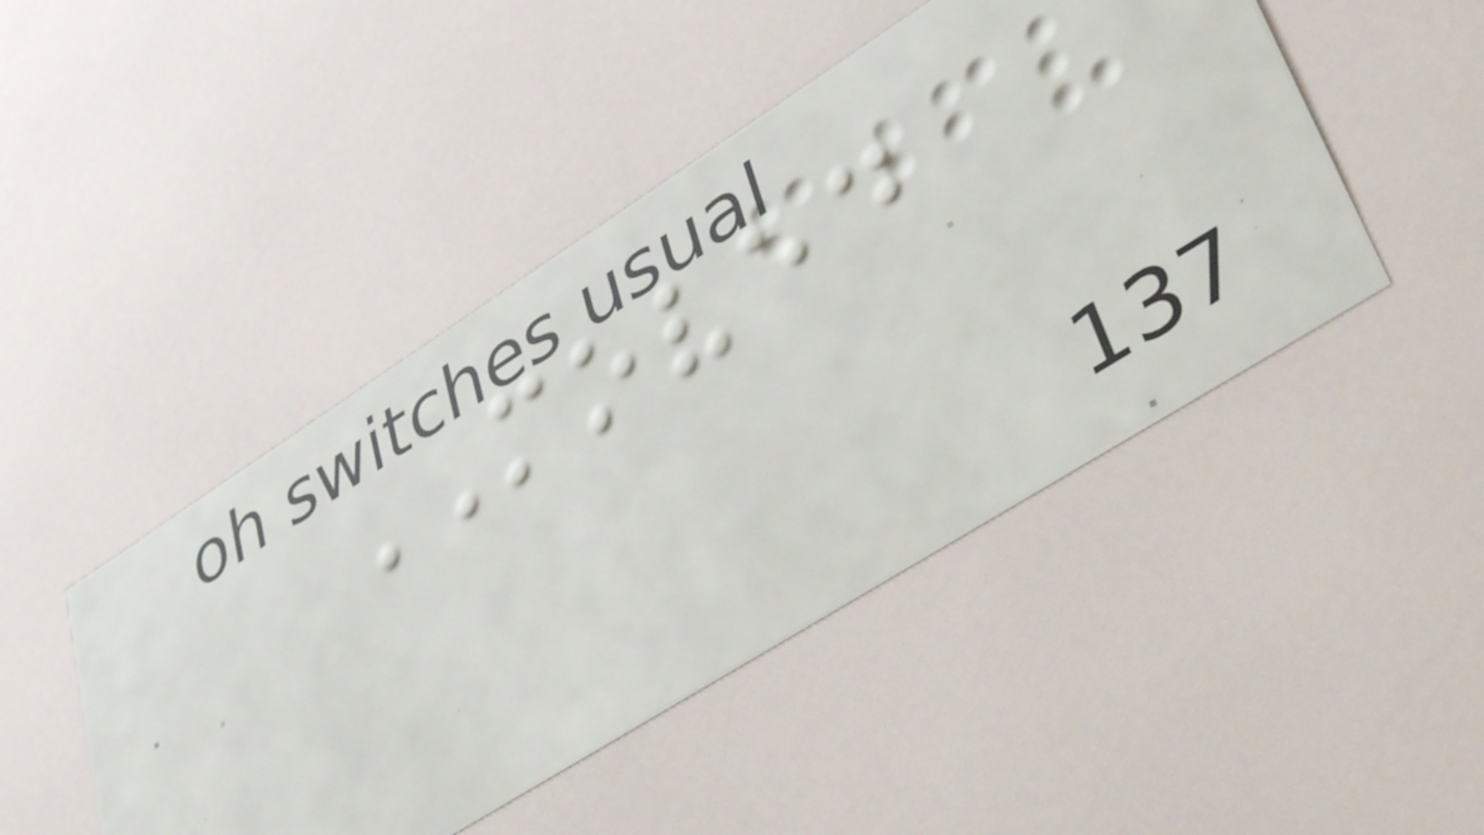MOVED
